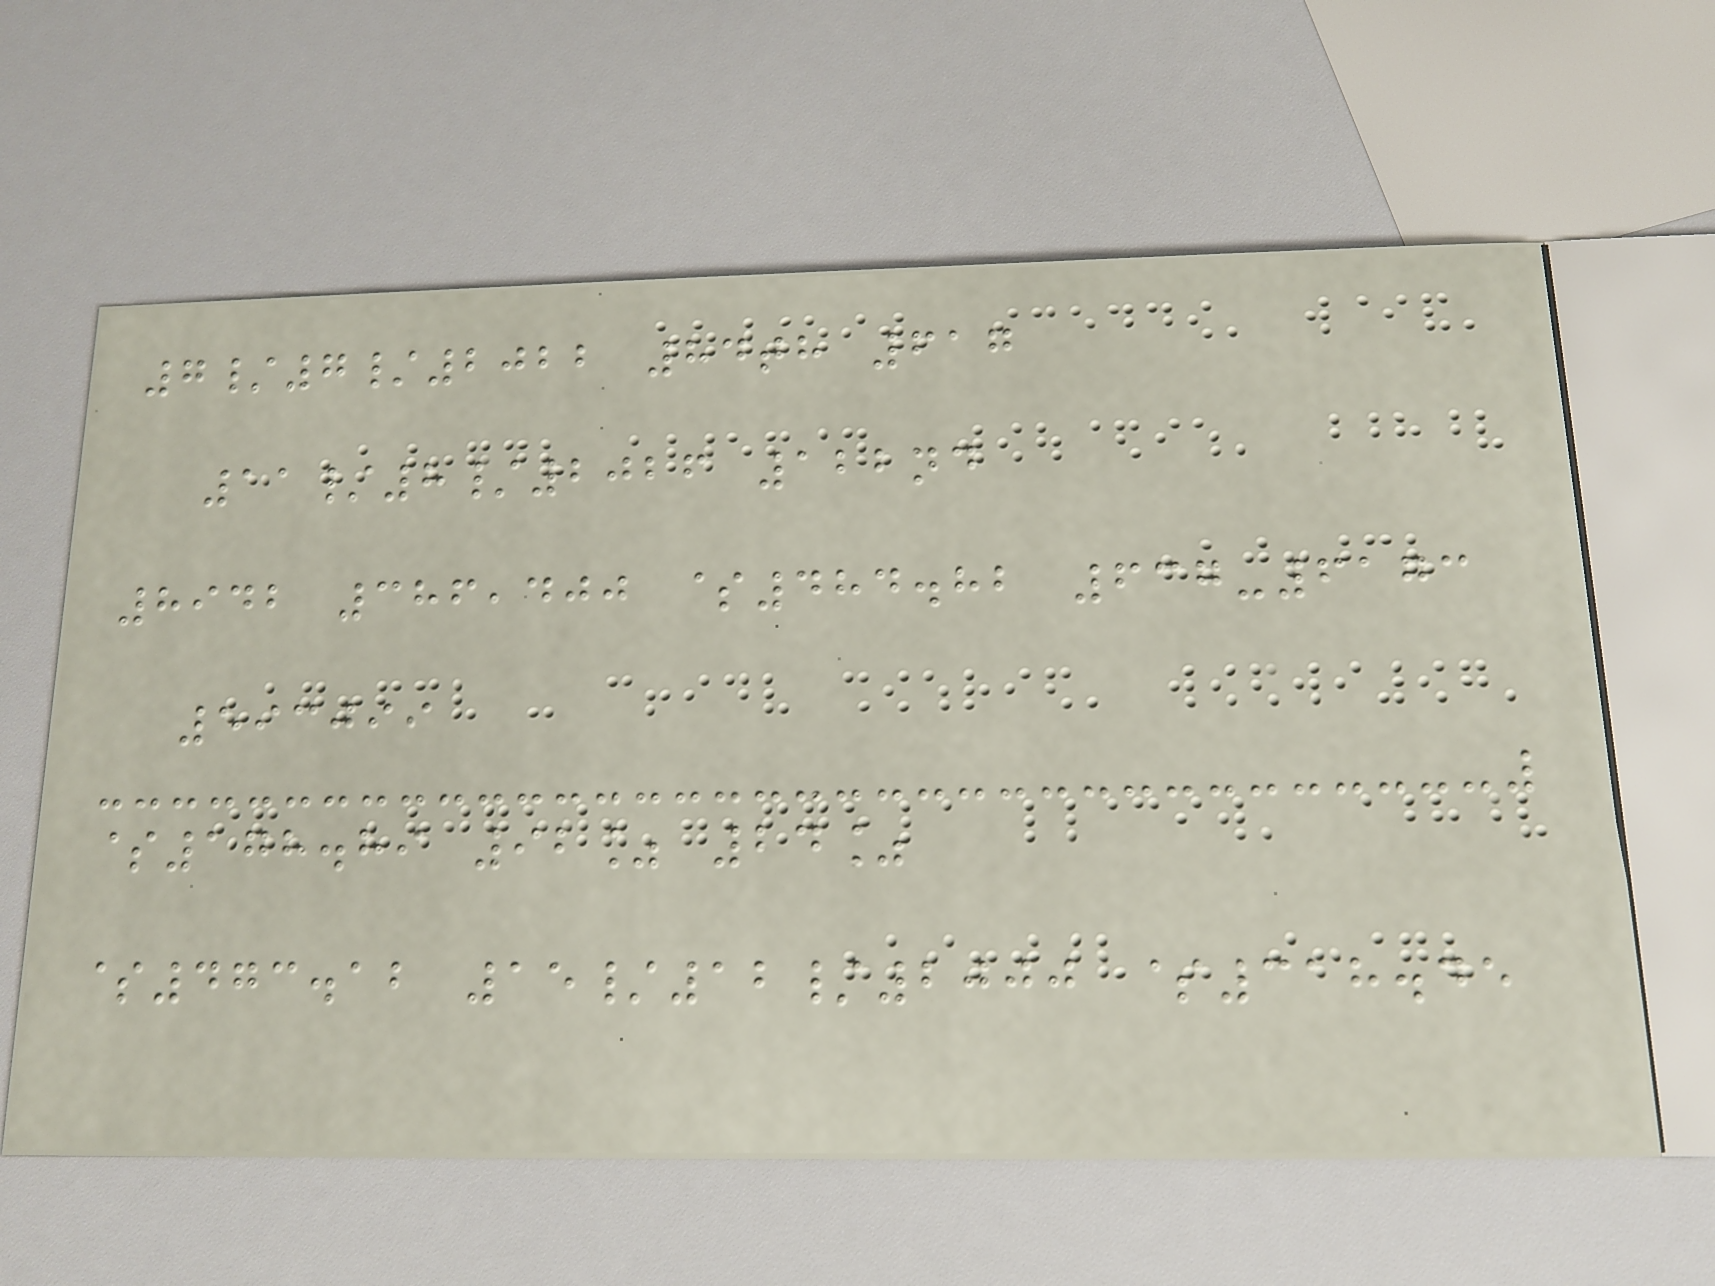7/7/2022 84th 617
11/8/2026 122nd
8942 386,400 $484.82 637-6173
593099
$178.89 92% 24%
$473.12 15/12/2000 $318.45
